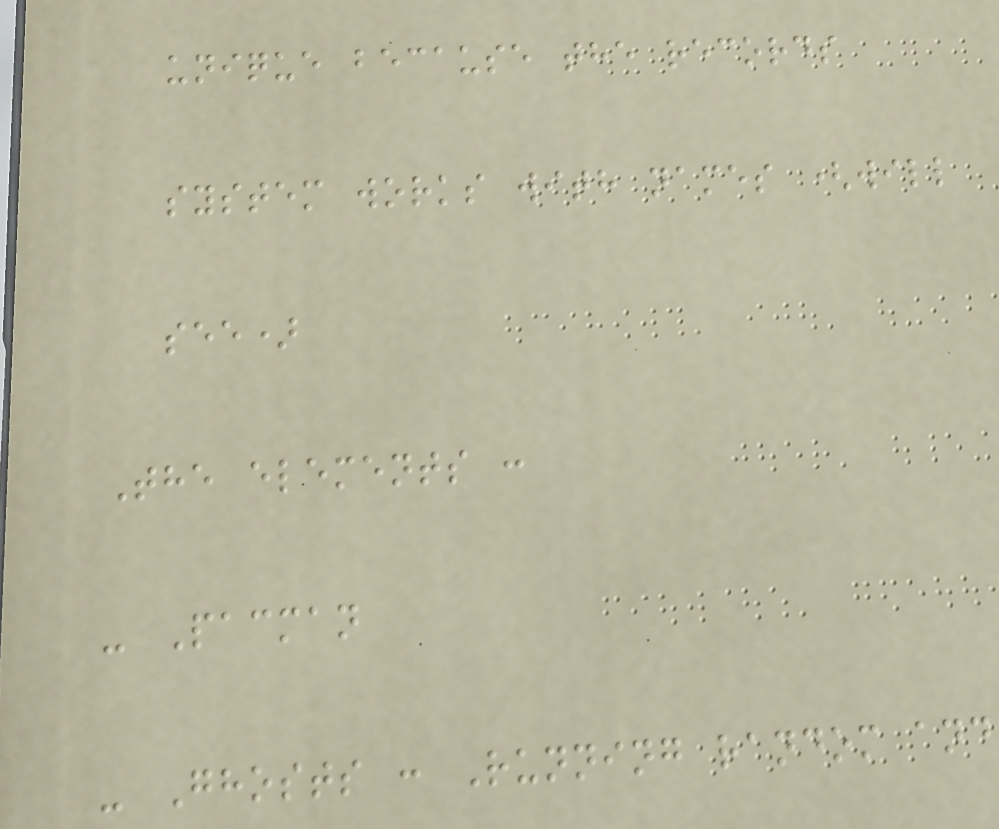unique because the records
system works with names (will
see)
The elements :
- Pacman
- Ghosts : Running random and
